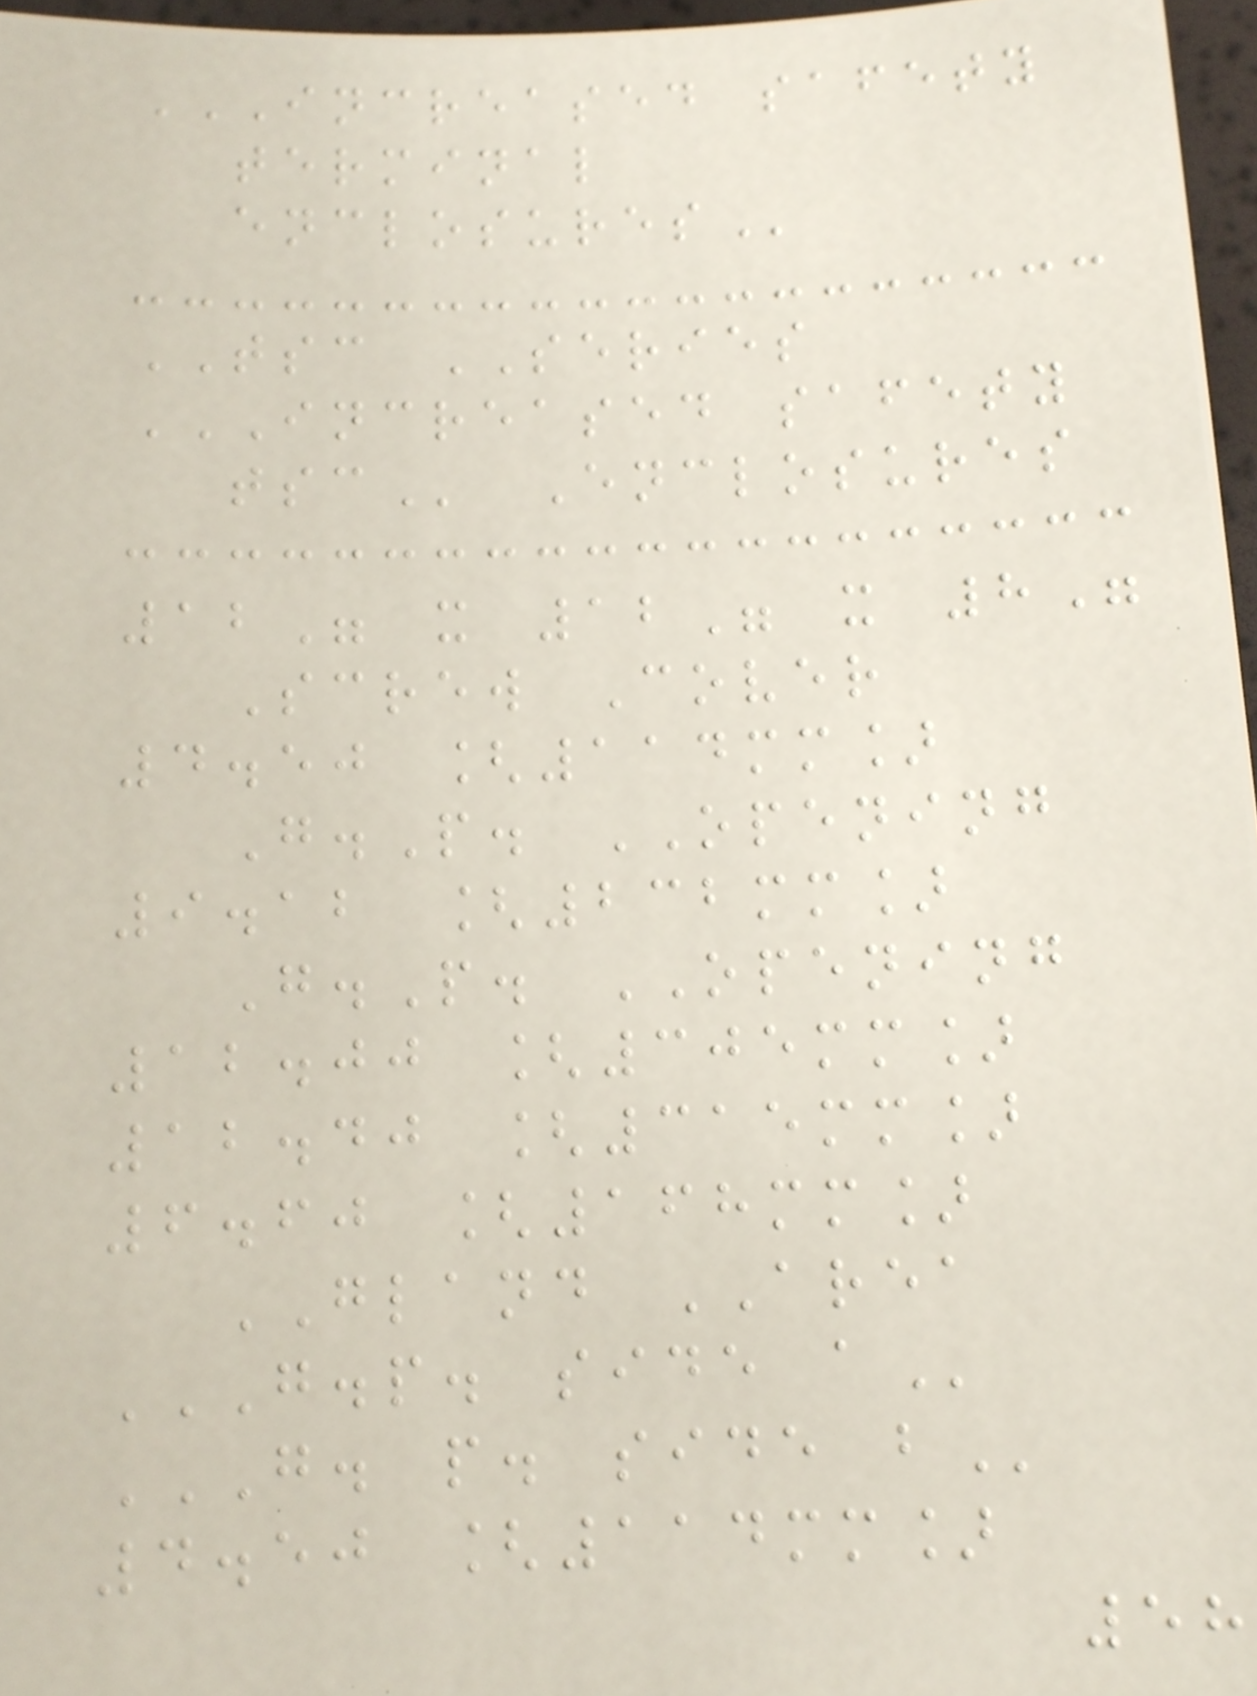INCREASED SAFETY
TERMINAL
ENCLOSURES
TSC SERIES
INCREASED SAFETY
TSC Enclosures
12" x 12" x 8"
Screw Cover
4.50 [114mm]
G.P. OPENING
9.12 [232mm]
G.P. OPENING
12.00 [305mm]
12.40 [315mm]
6.60 [168mm]
GLAND AREA
G.P. SIDE A
G. P. SIDE B
4.50 [114mm]
58
